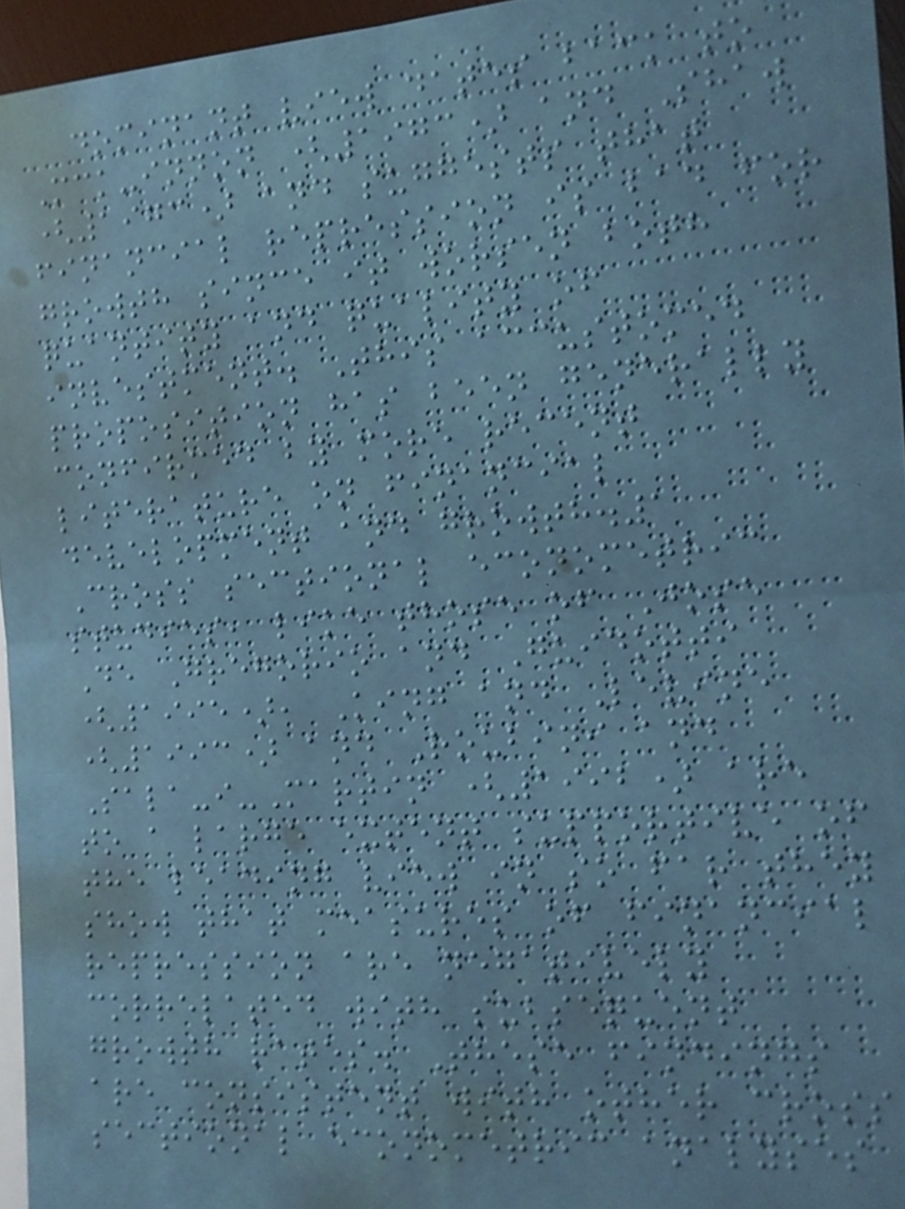dominant view dates back to
Mck-innon (1973) and Shaw
(1973) and suggests that
financial repression is bad for
growth since it worsen both
quantity and quality of
investment. This accustomed
proposition has been generally
confirmed by more recent
literature on financial
development and growth.1
Cross sectional econometric
studies, like those of Jose
De Gregorio and Guidotti
(1995), King and Levine
(1993) and Roubini and
Sala-i-Martin (1992) are
to a large extent supportive of
the leading view in so far they
show that measures of financial
repression are negatively
correlated with subsequent
growth rates. These findings
are consistent with other cross
sectional econometric analyses
